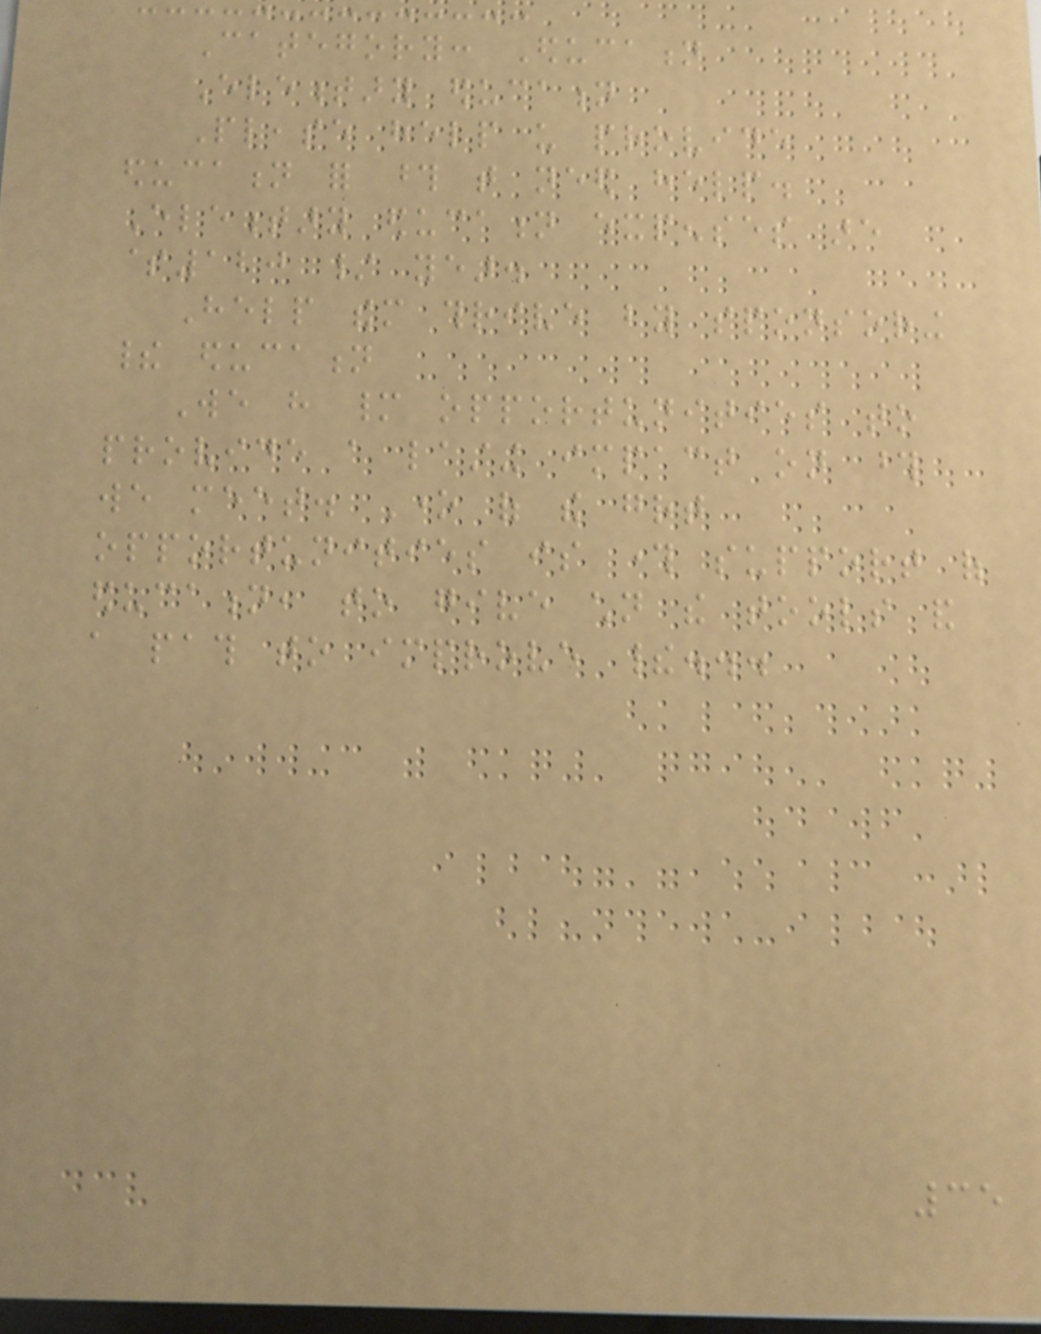Category: Education
Elementary education
Please help us provide
education for those that need help.
Elementary education expenses are
$120 / year.
Help them thrive by sponsoring
their education
We have many opportunities to
provide a lasting impact on those
we meet. One of the great
opportunities is through support of
education, to give children the tools and
a path to improve their...
35
